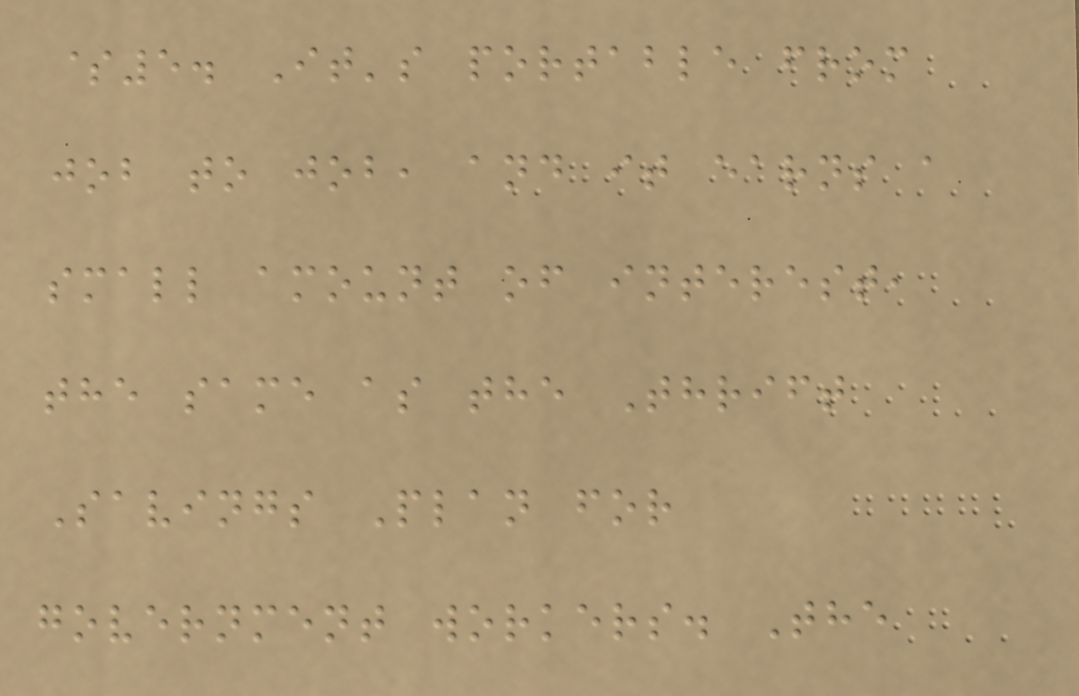$5. It's portable from
job to job, and it earns a
small amount of interest,
the same as the Thrift
Savings Plan for
government workers. The
